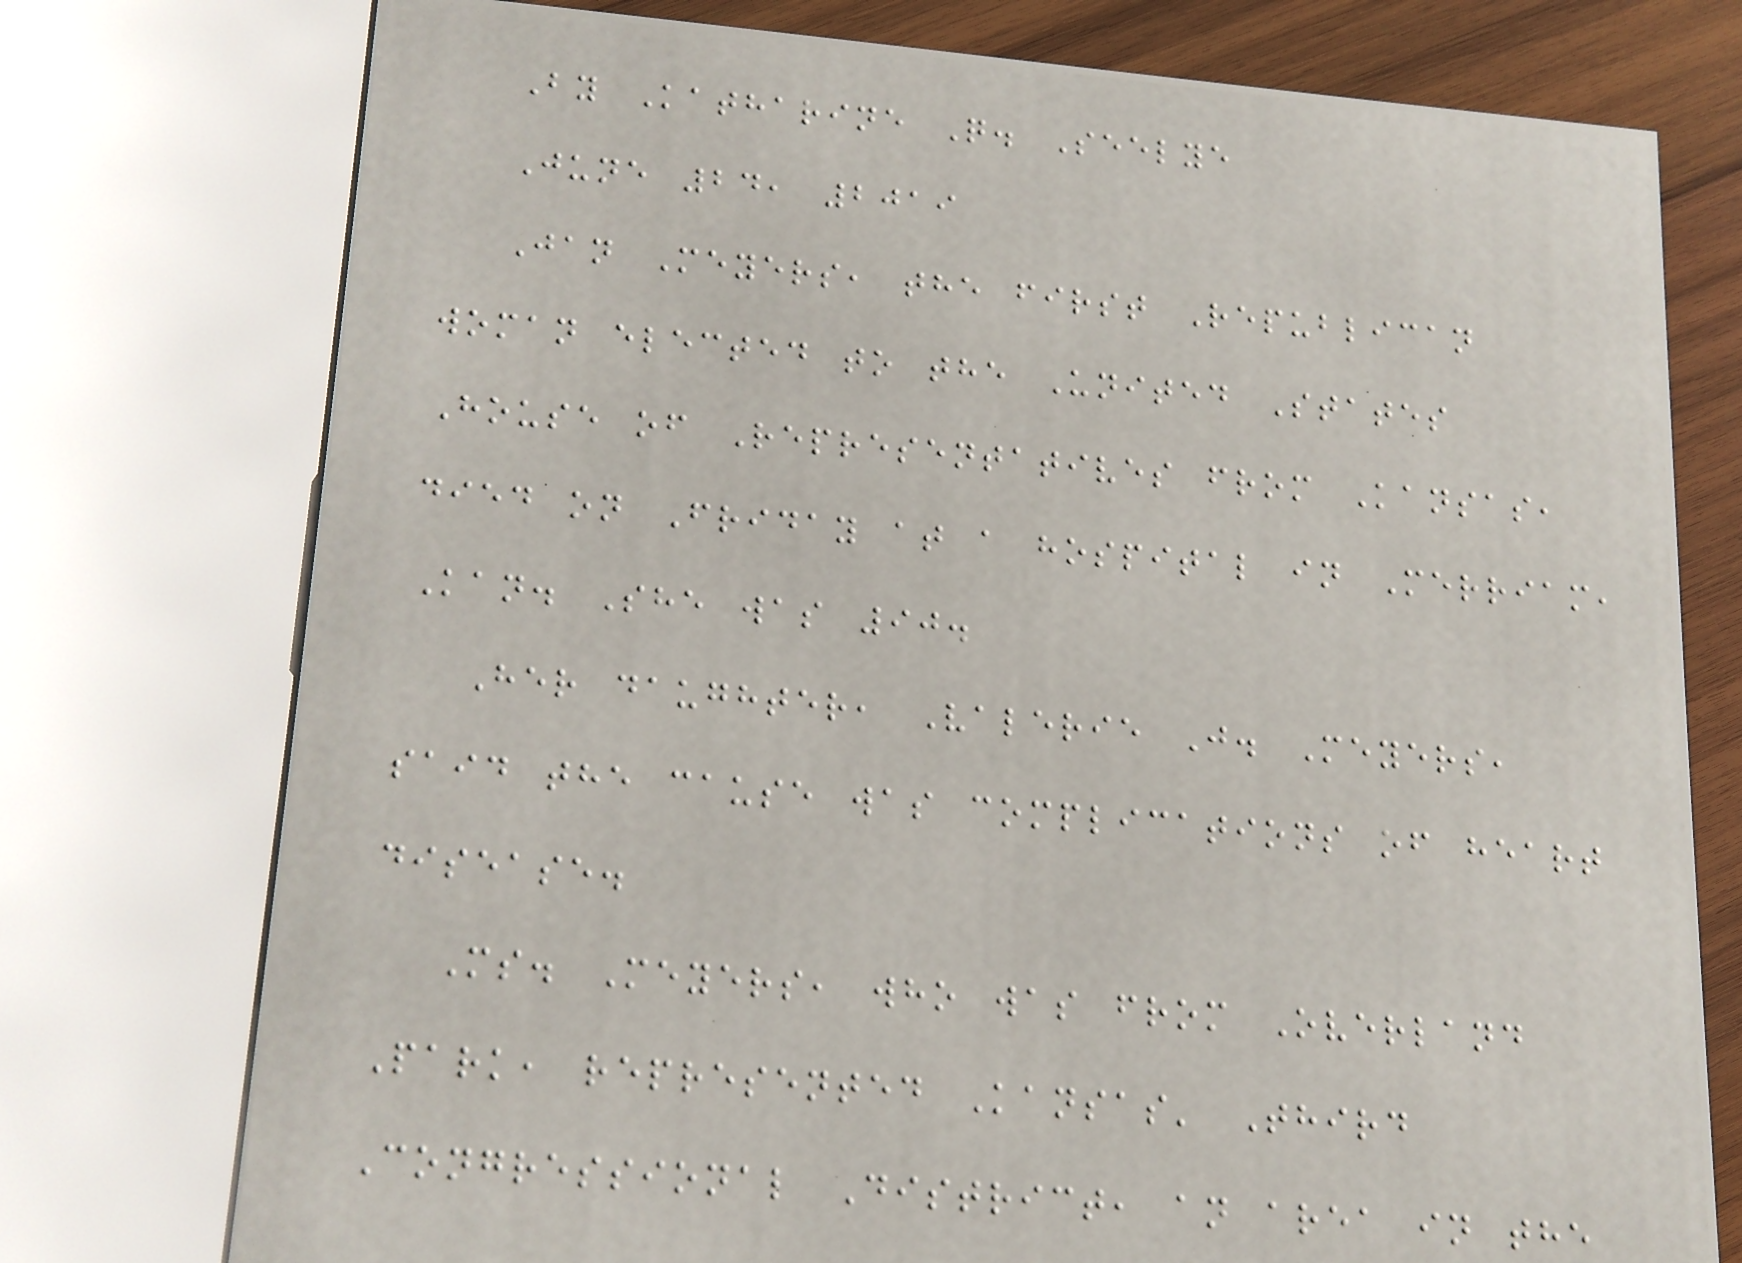By Katharine Q. Seelye
June 24, 2019
Jan Meyers, the first Republican
woman elected to the United States
House of Representatives from Kansas,
died on Friday at a hospital in Merriam,
Kan. She was 90.
Her daughter, Valerie J. Meyers,
said the cause was complications of heart
disease.
Ms. Meyers, who was from Overland
Park, represented Kansas' Third
Congressional District, an area in the
